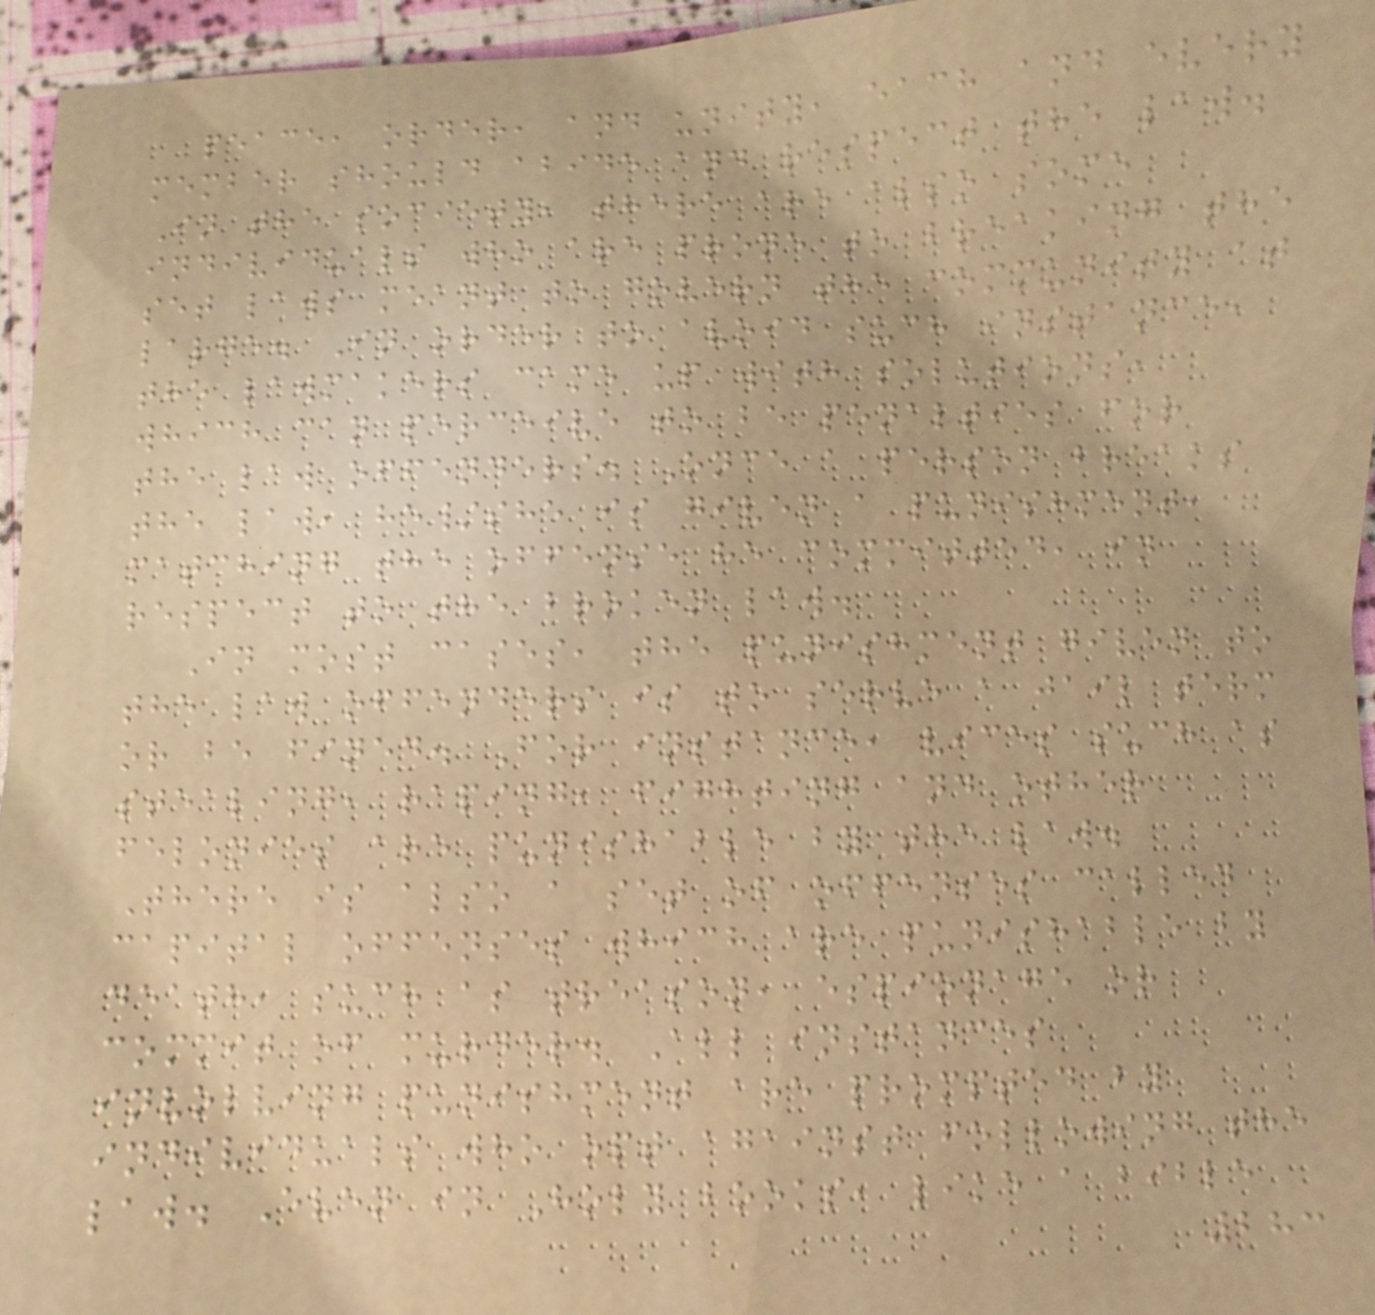peace, order, and unity, each and every
member should abide and respect the law.
In the society, there are also some
individuals who are prone to breaking the
set laws meant to govern the community at
large. In order to avoid such instance,
the lawmakers came up with solutions,
which can perceive to be penalties for
the law offenders. Once a person breaks
the law, he/she is given a punishment,
matching the offense he committed, in
respect to the broken law.
In most cases, the punishment given to
the law offenders is to serve a jail term
or be fined. For instance, vices such as
stealing, raping, fighting and other
felonies are punishable by the law.
There is also a set of offenses called
capital offenses which are punishable by
death, such as treason, espionage or
commit of murder. All instances
involving punishment are prompted by
individuals who opt against following the
law. Even in Holy books, like a bible
283
